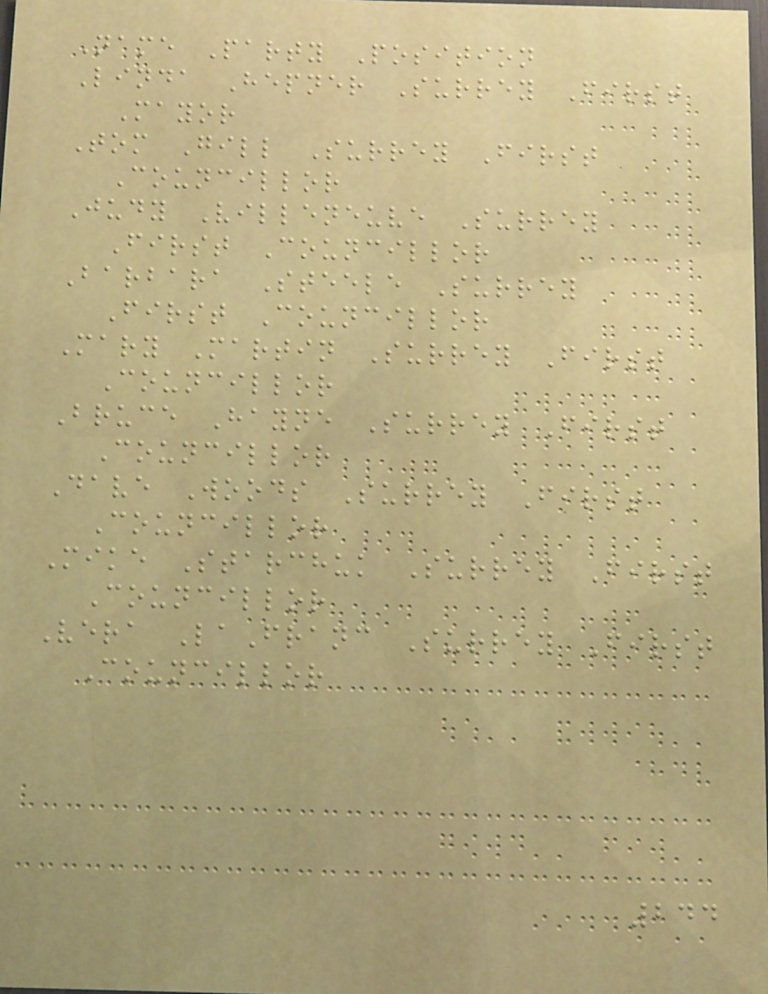Name Party Position
Linda Hepner Surrey First
Mayor
Tom Gill Surrey First
Councillor
Judy Villeneuve Surrey
First Councillor
Barbara Steele Surrey
First Councillor
Mary Martin Surrey First
Councillor
Bruce Hayne Surrey First
Councillor
Dave Woods Surrey First
Councillor
Mike Starchuk Surrey First
Councillor
Vera LaFranc Surrey First
Councillor
244
